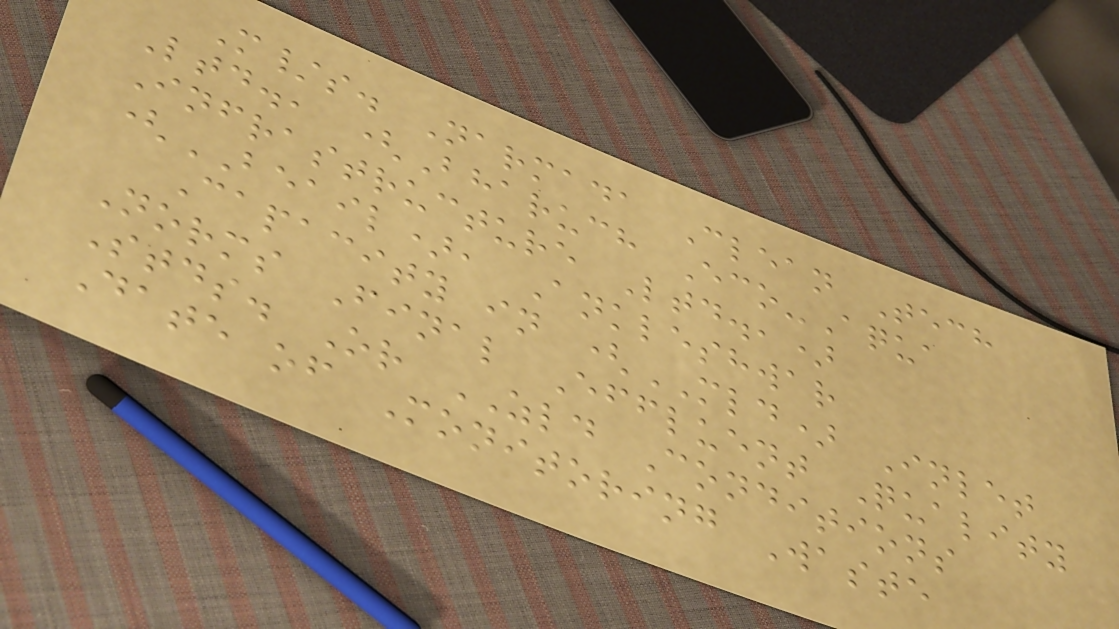M/s. Narmada Clean Tech
Ltd., (Bharuch Eco-Aqua
Infrastructure Ltd.,)
(BEAIL), Ankleshwar
Capacity in (MLD) Inlet
Norms Final Effluent Quality
Stds. Or ZLD Conditions
Date of Monitoring Waste
